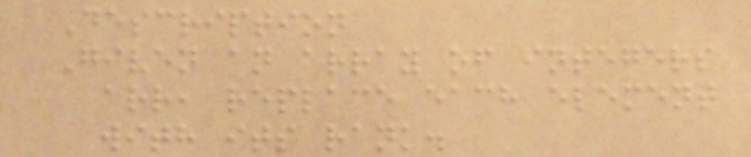Description
Given an array of integers
arr, replace each element
with its rank.
